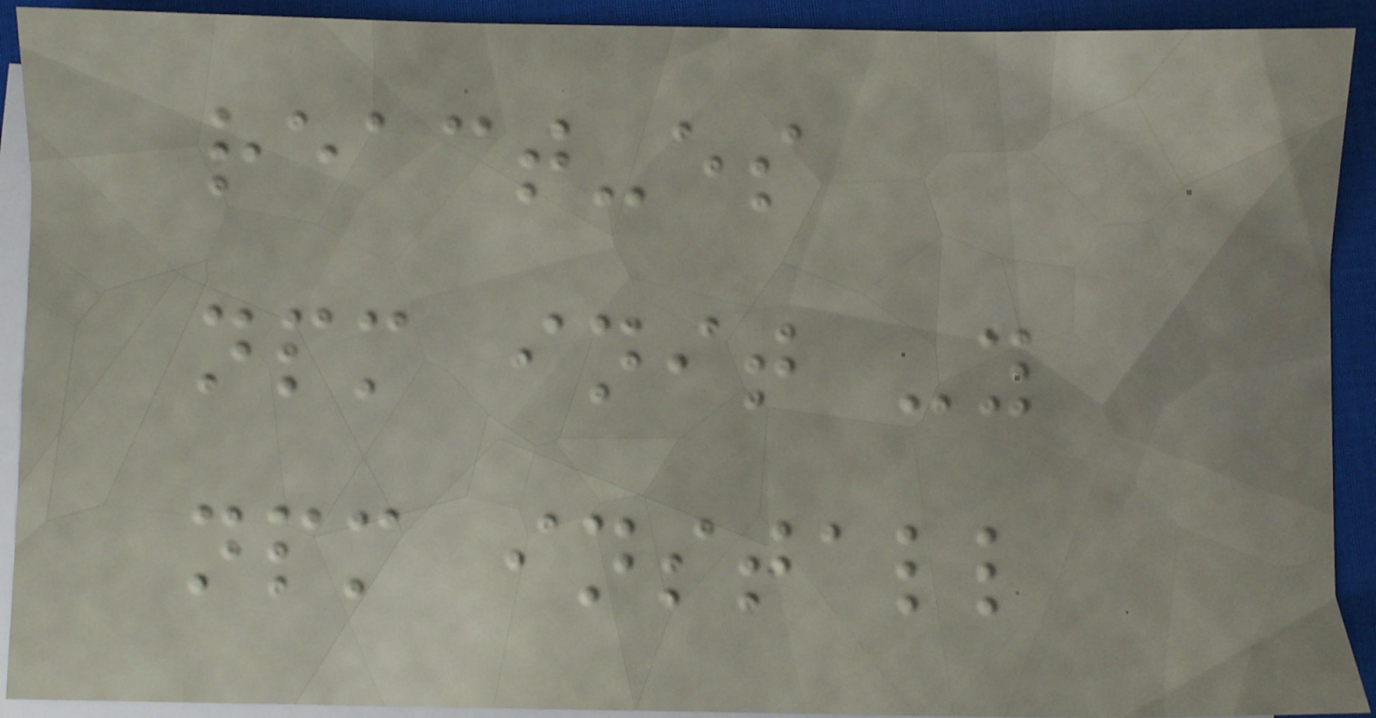react-es
npm init -y
npm install
